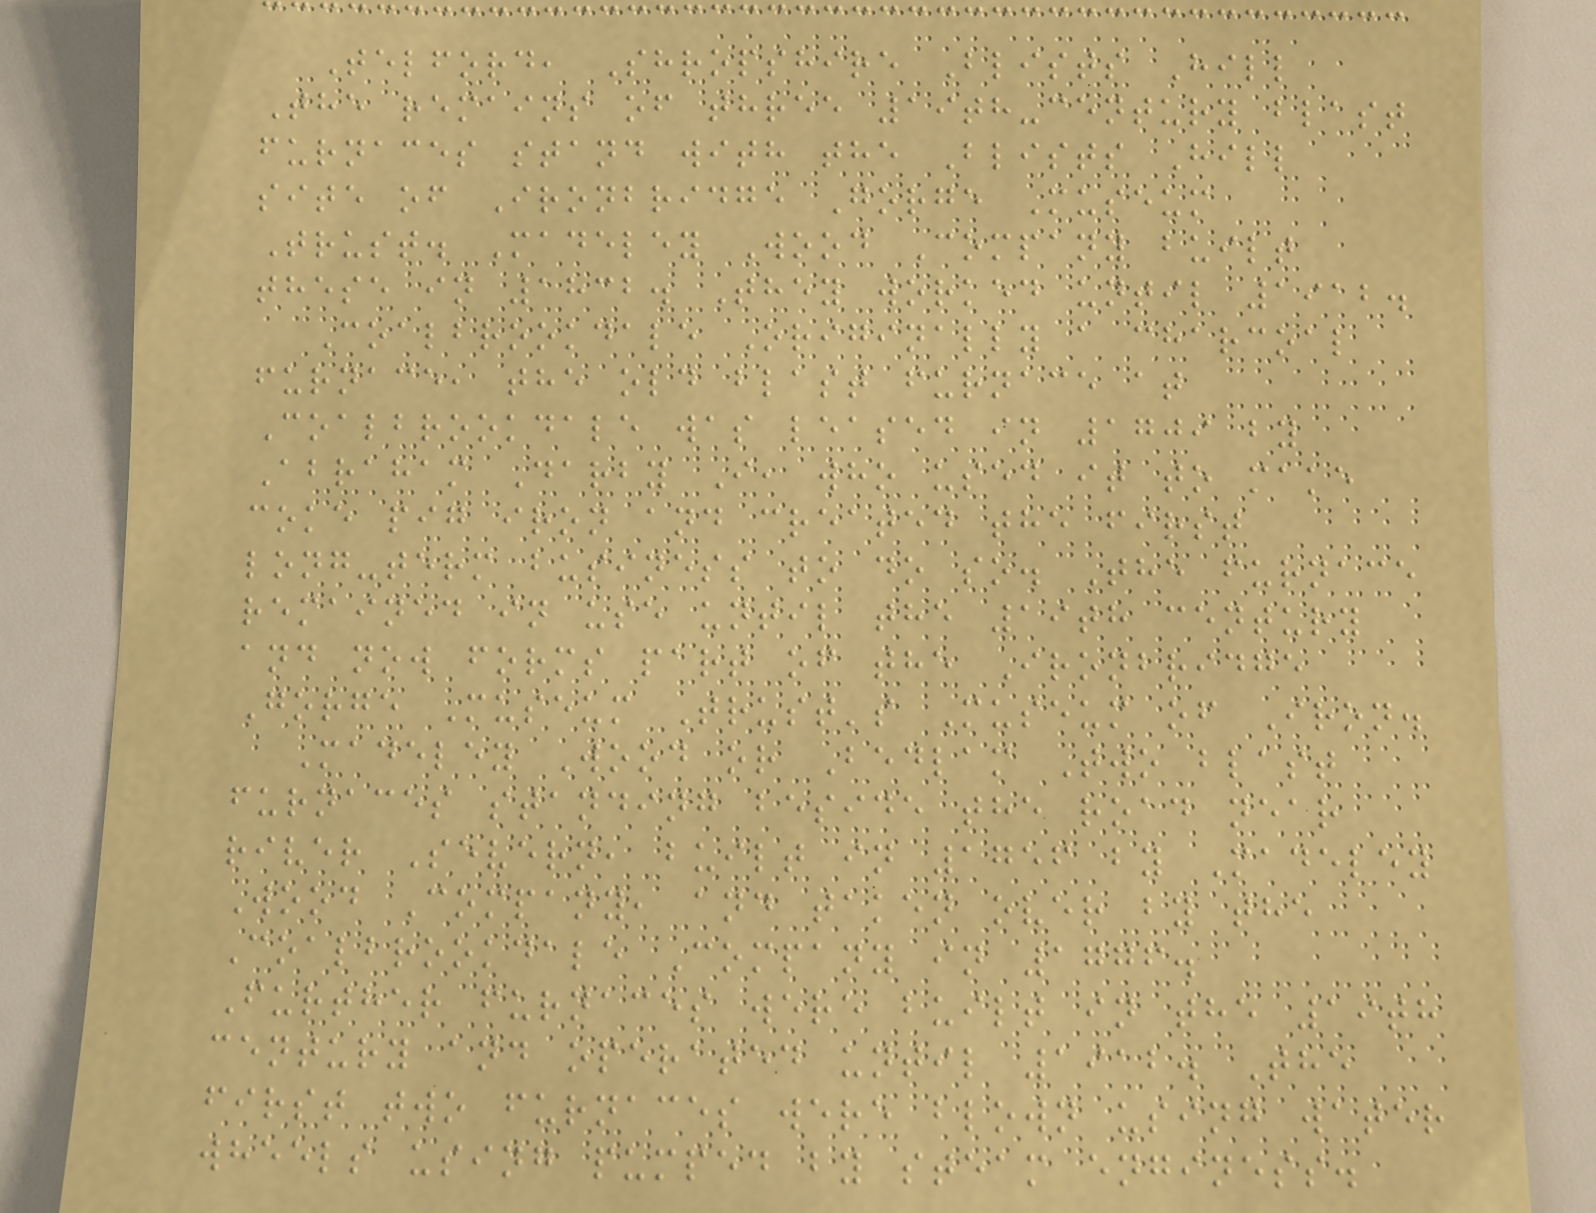Telford, Shropshire Blists Hill
The remains of three 19th-century blast
furnaces stand with the Blists Hill
site of Ironbridge Gorge Museum
Trust. Madeley Wood Company built
these in 1832. They worked until 1912.
Coalbrookdale Originally a charcoal
furnace, the old blast furnace at
Coalbrookdale was leased in 1709 by
Abraham Darby I, who used it to make
coke pig iron and created the first
long-term business to do so. The furnace
remained in use until the 19th century
and now forms part of the Ironbridge
Gorge Museum Trust's Museum of Iron.
Madeley Wood or Bedlam Two blast
furnaces standing beside the road near
river Severn, built in 1756 by Madeley
Wood Company, and taken over by the
Coalbrookdale Company in 1776.
Further furnaces were built in the 19th
century and operated until 1912. The
first two furnaces were blown using water
wheels using pumped by steam enginess.
